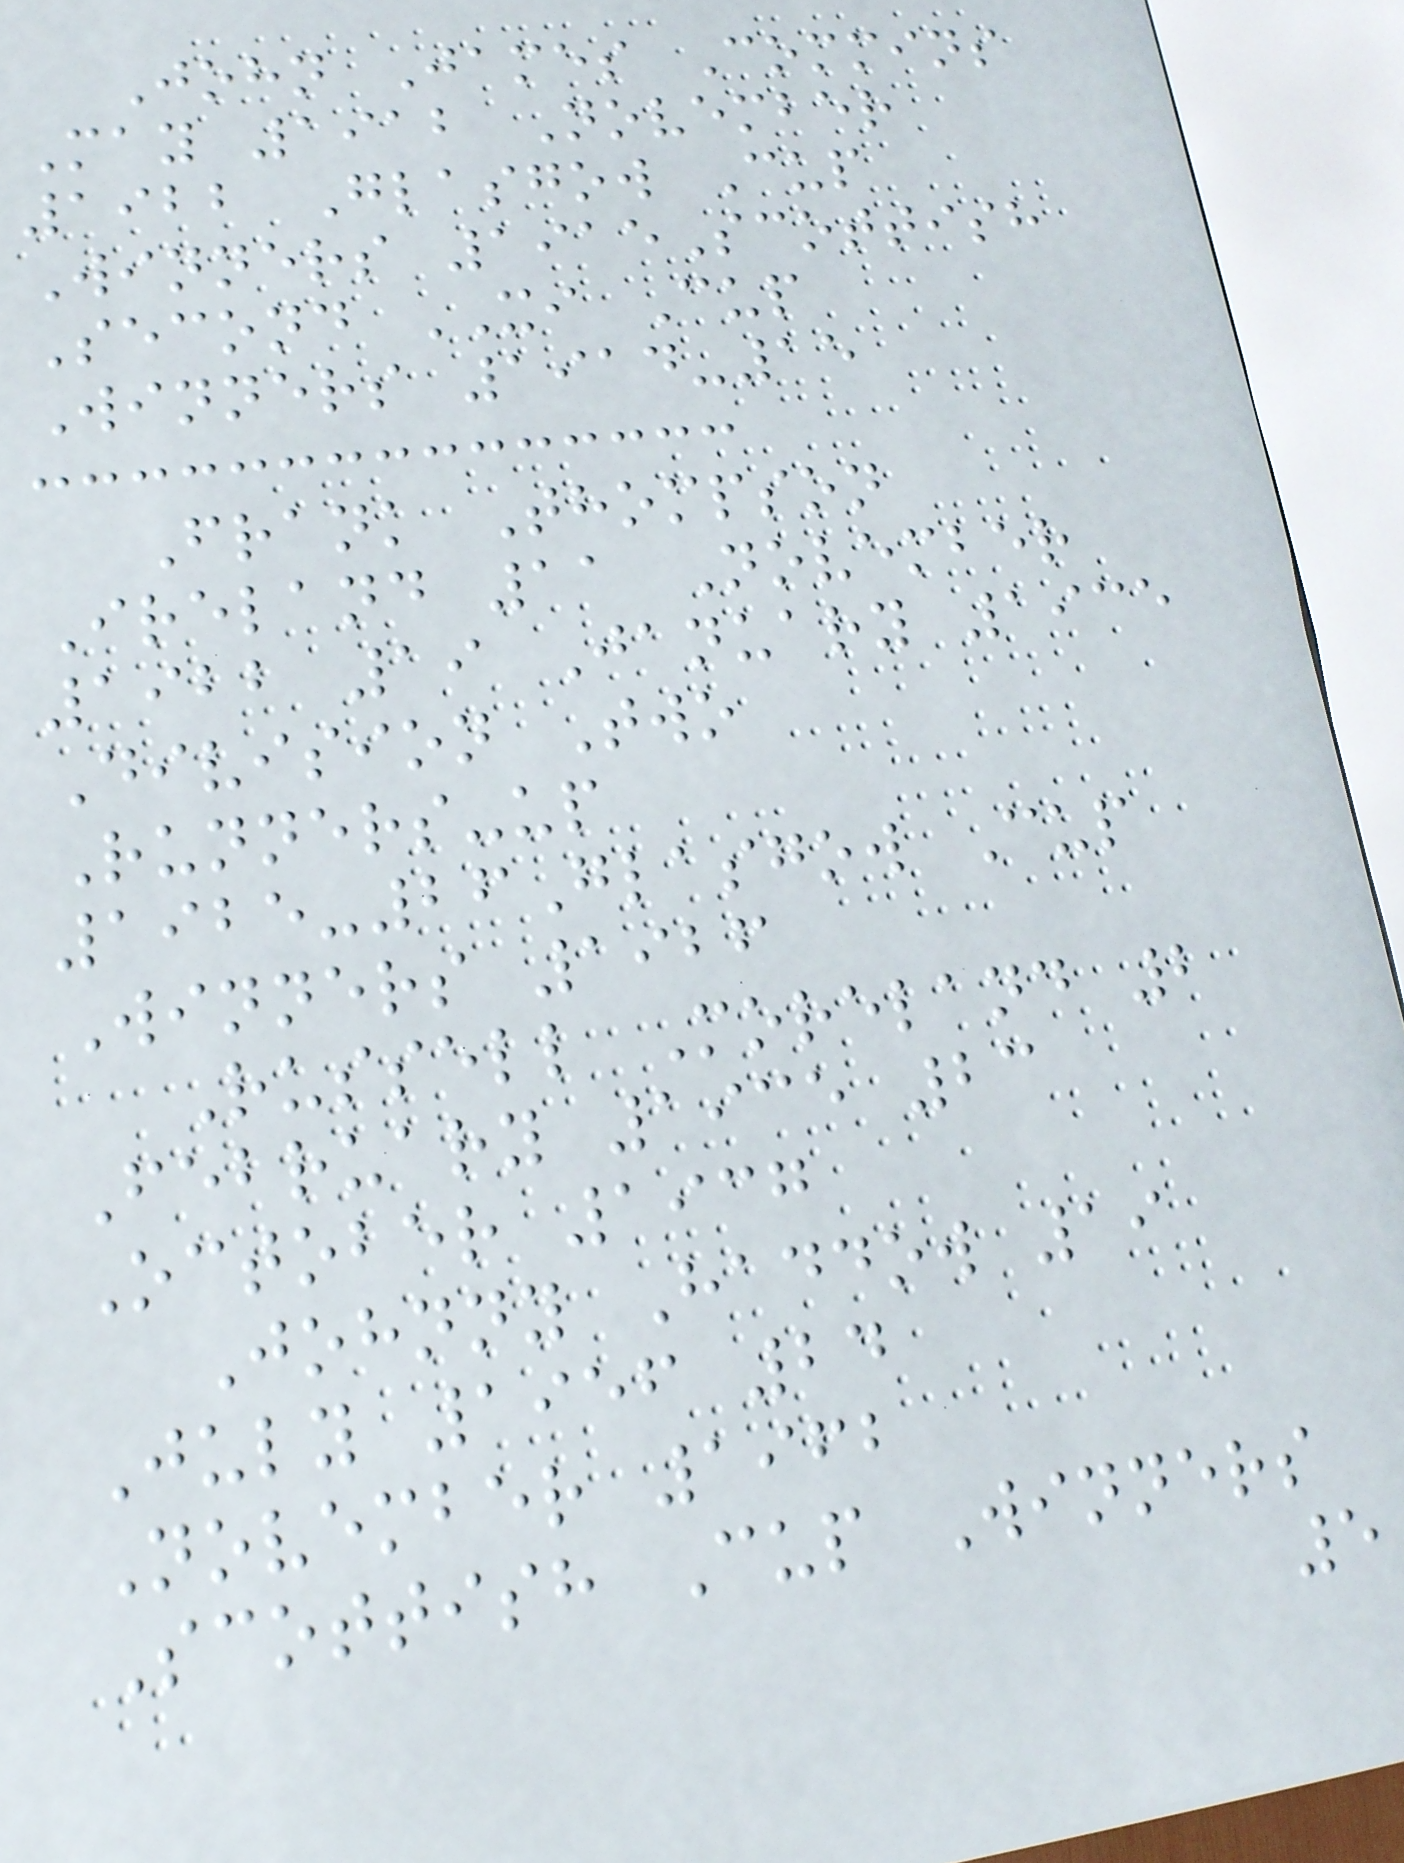John James Commins
May 1912 November
1922 Glasgow Cup
Winners 1915Scottish
Second XI Cup
Winners 1914-15
Frank Thompson
Ireland 11 November
1922 19 January 1935
Division Two
Runners-up
1925-26Glasgow Cup
Winners 1926
Russell Moreland 2
February 1935 23
October 1937
Johnny Haddow 19
July 1956 24
November 1962
Scottish Cup Winners
5
